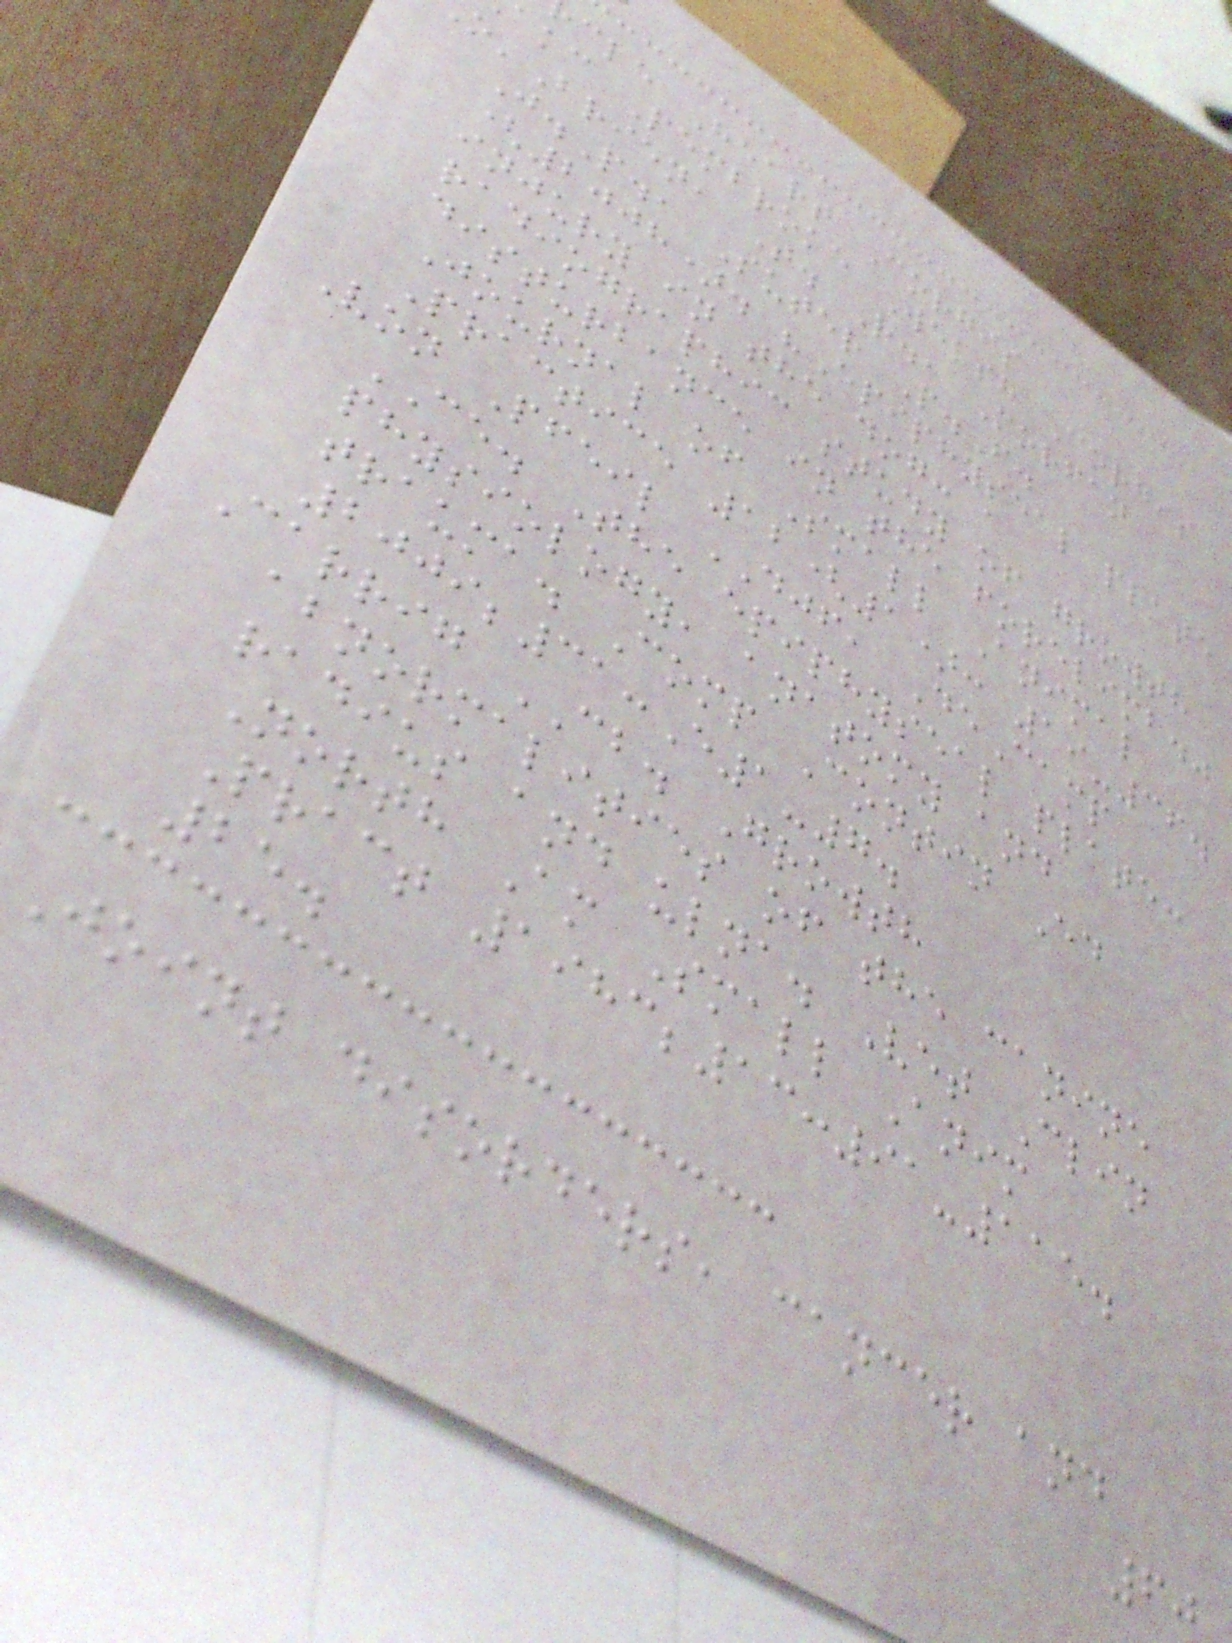cle Heart Corgis
akc Pembroke Welsh Corgis
'Brien, T. R., Morgan
J.P., Suter P.F.
(2008). "Epiphyseal plate
injury in the dog: a
radiographic study of growth
disturbance in the forelimb."
Journal of Small Animal
Practice 12(1): 19-36.
Von Pfeil DJF, DeCamp
CE. The epiphyseal plate:
physiology, anatomy and
trauma. Comp Contin Ed
2009;31:E1-7.
Carrig CB. Growth
abnormalities of the canine
radius and ulna. Vet Clin
North Am Small Anim
Pract 1983;13:91-115.
25.
Joint disorders, cancer and
60
